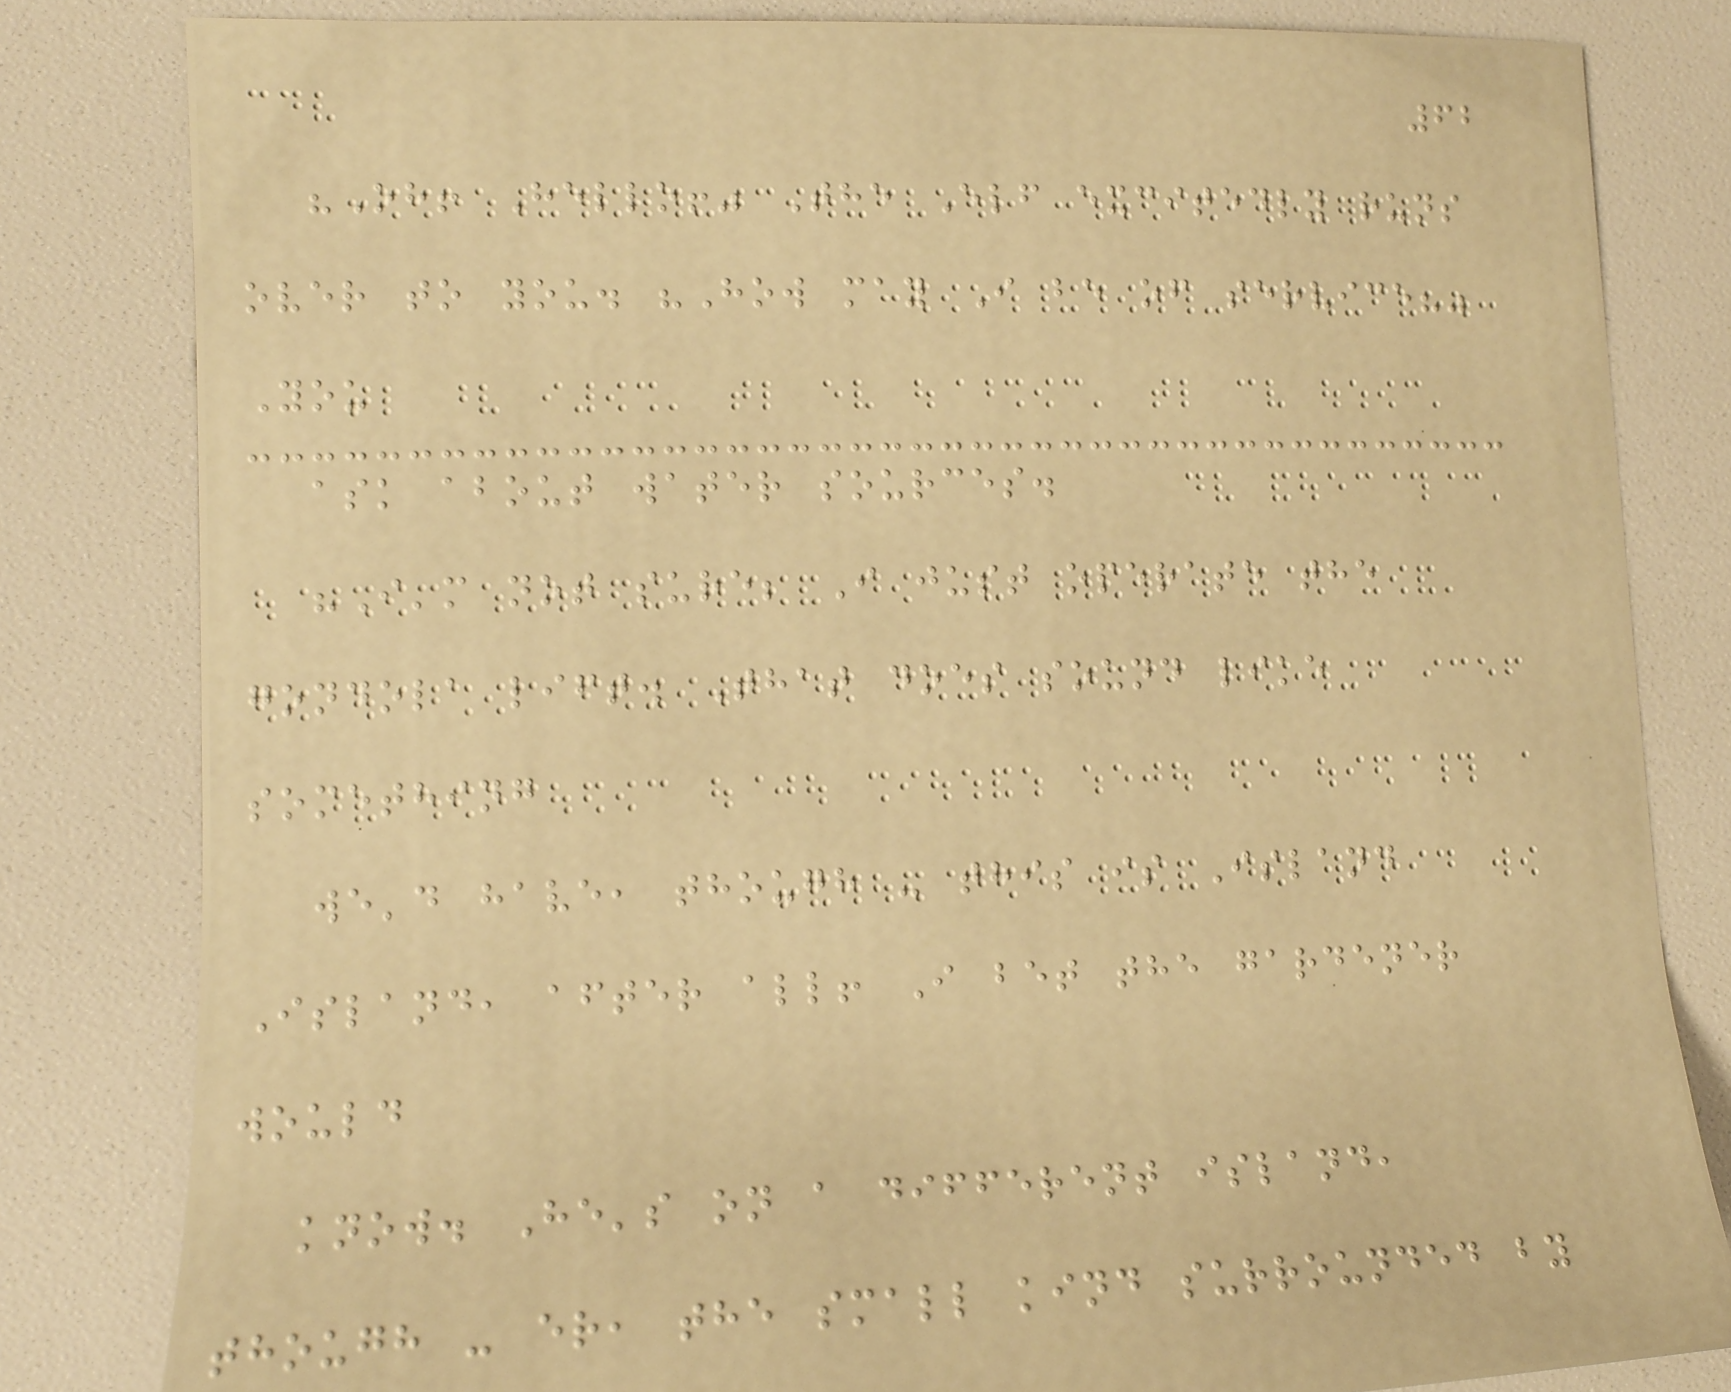62
"Oh! Hello!" The Elf excitedly runs
over to you. "How may I be of service?"
You
ask about water sources.
"I'm not sure; I just operate the
gondola lift. That does sound like
something
we'd have, though - this is Island
Island, after all! I bet the gardener
would
know. He's on a different island,
though - er, the small kind surrounded by
